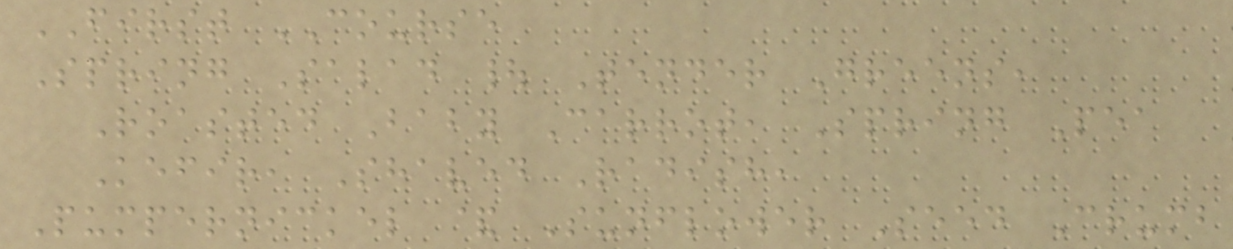FIRST COURSE
Spring Salad | Tender Greens,
Roasted Baby Carrot, Spring Pea
Kefir, Shaved Radish,
Pumpernickel & Sunflower Seed Crumb
